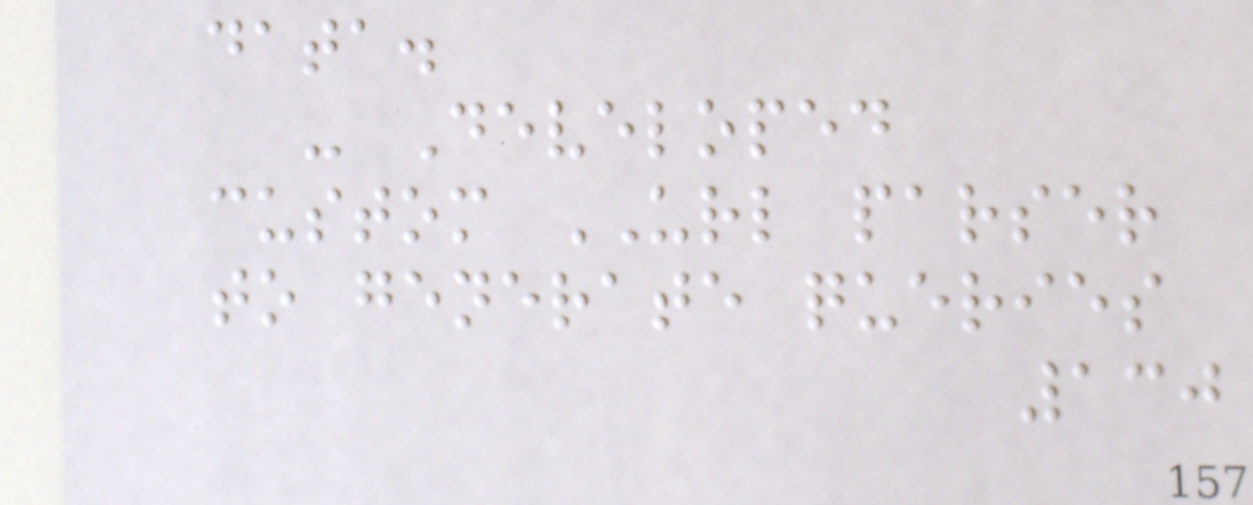data.
- Developed
custom URL parser
to generate queries
130
